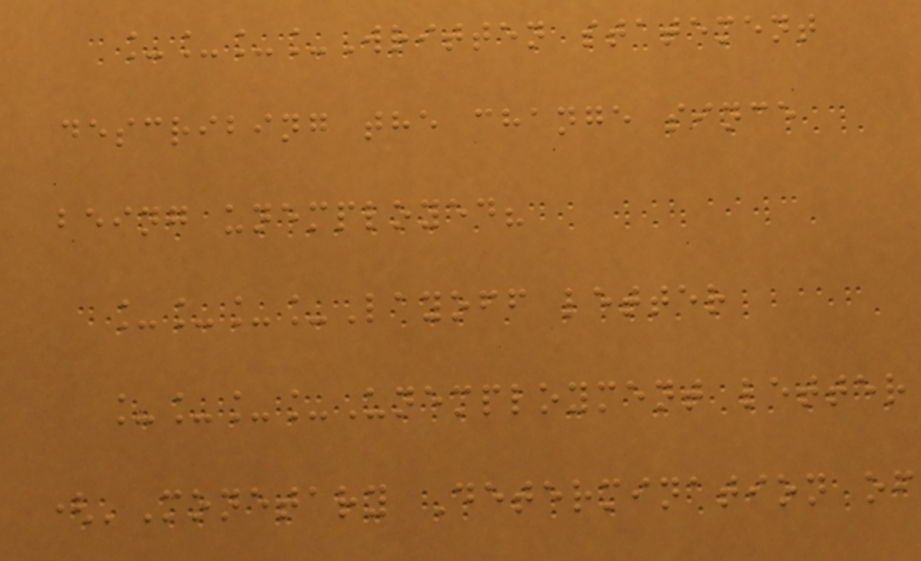____Written statement
describing the change since
being unemployed?
____Layoff letter
____Unemployment letter
('Monetary Determination of
